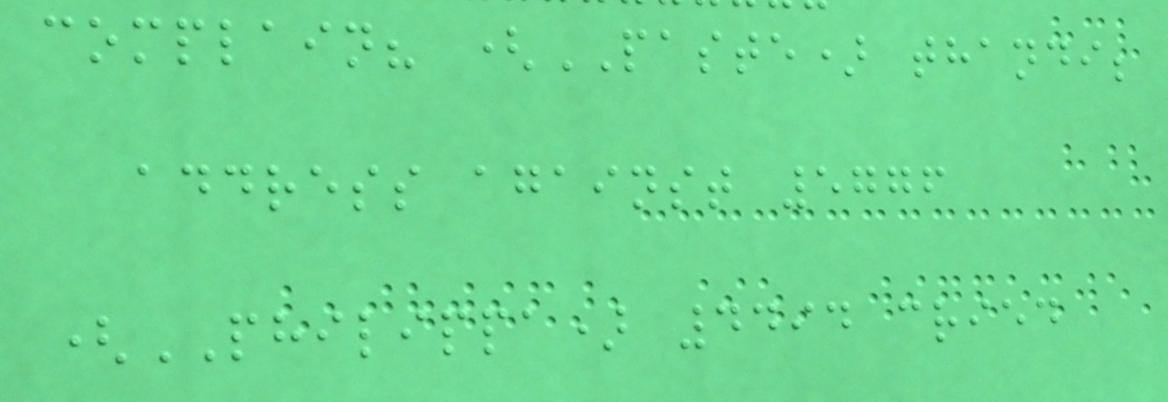complain? (PASTE) thandi;
address against 5776
(PHILIPPA) 4494 cried
